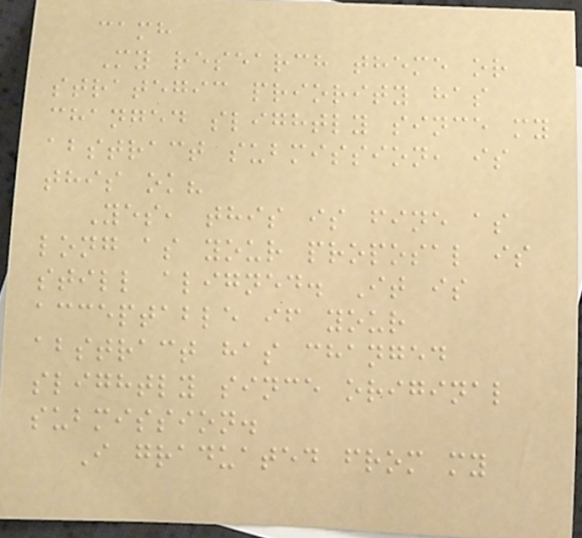camh
My research theme or
strategic priority has
changed slightly since my
abstract submission, is
this ok?
Yes, this is fine as
long as your proposal is
still aligned. It is
acceptable if your
abstract has changed
slightly since original
submission.
I graduated from my
